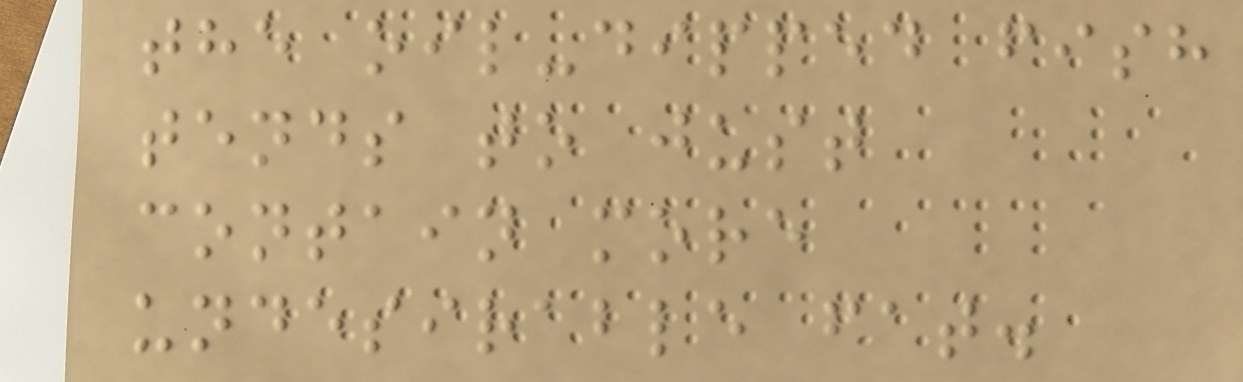the oil-dipped fish
tends to just
contain more
undesirable fat.
